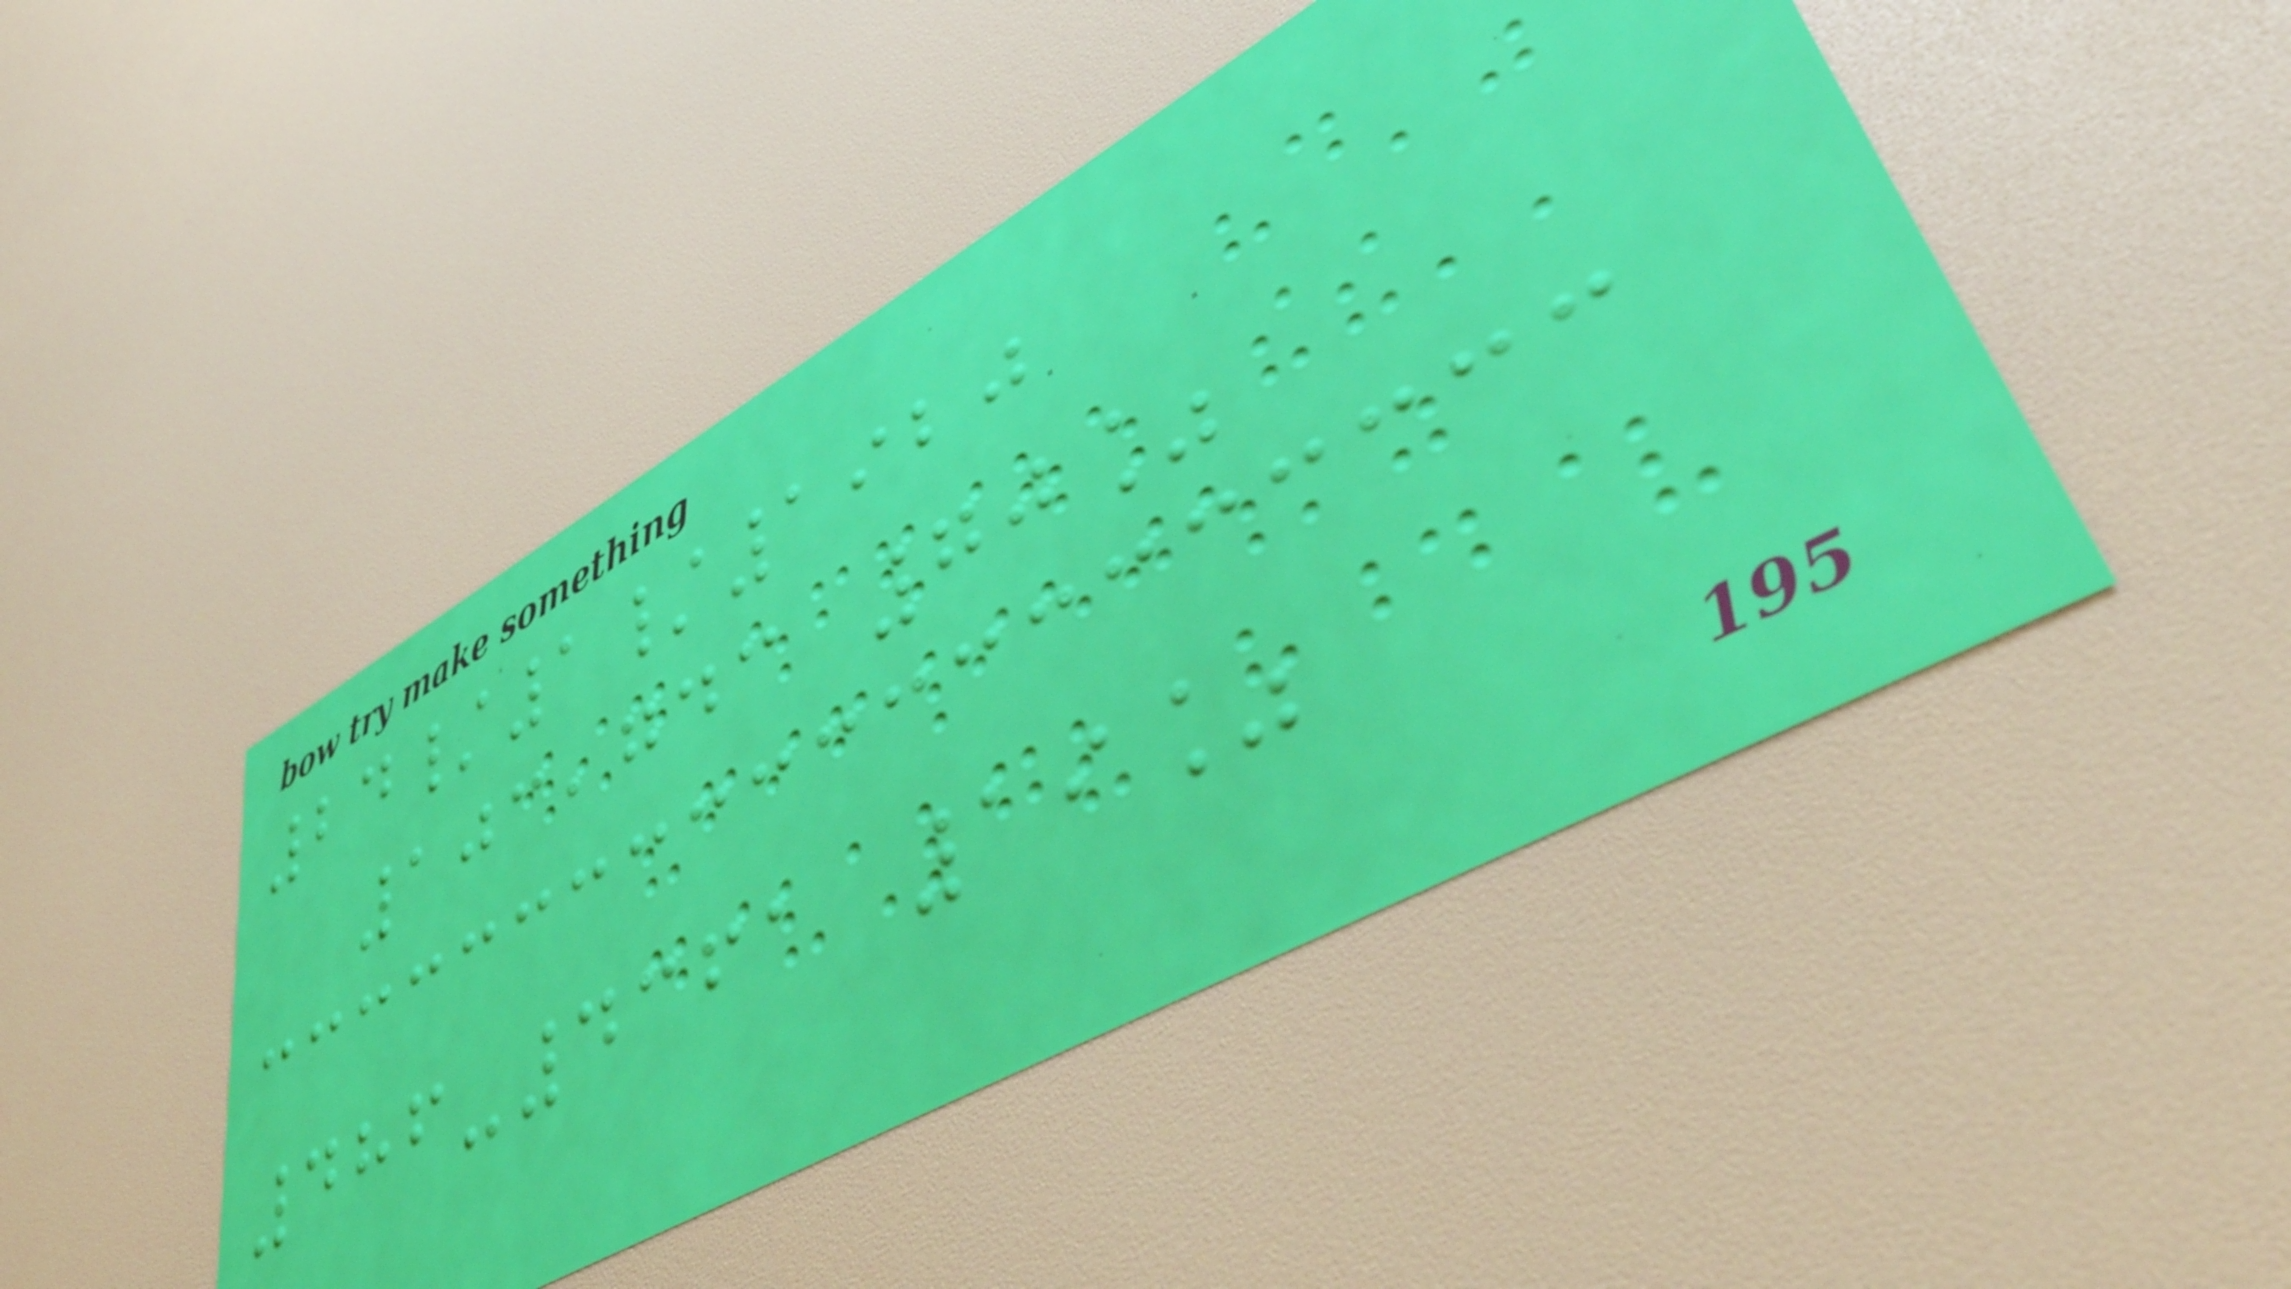24/1/1920
103,743 70%
486-4361 19%
